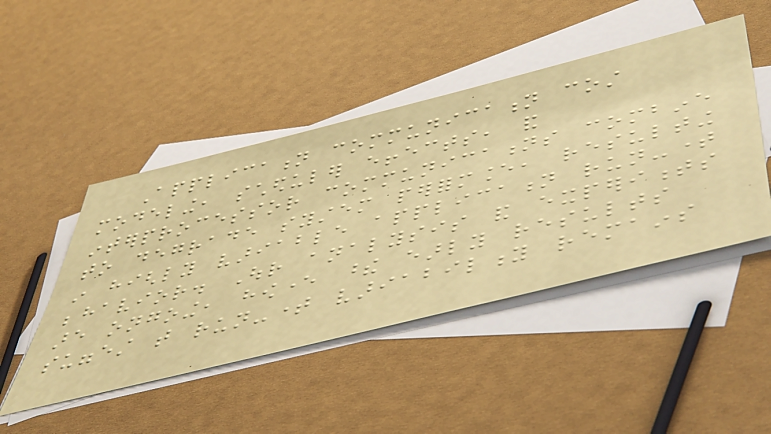Application communication cost
modeling, scheduler effects, and
interprocessor communications combine
to degrade system performance, resulting
in highly variable application run-time
behavior. Our analysis and experiments
are ongoing, however these early results
suggest that run-time variability remains
